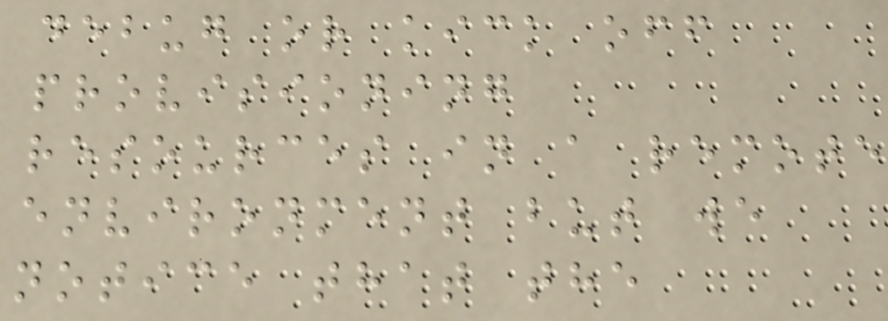debug or kick off
provisioning
resources in a remote
environment but we
notice that the
